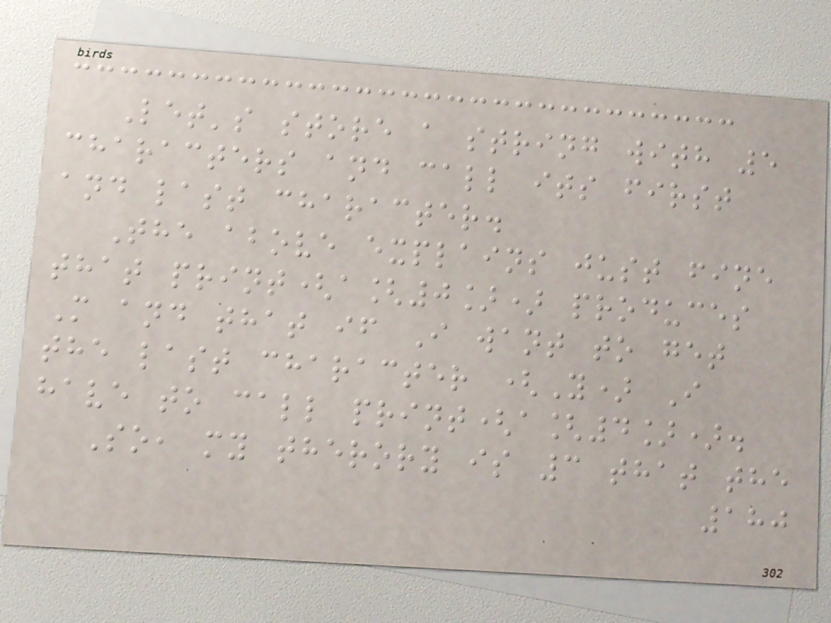Let's store a string with 5
characters and call its first
and last character.
The above explains just fine
that print(a[0]) produces
M and that if I want to get
the last character (Y) I
have to call print(a[4]).
So, my therory is 3 that the
180
